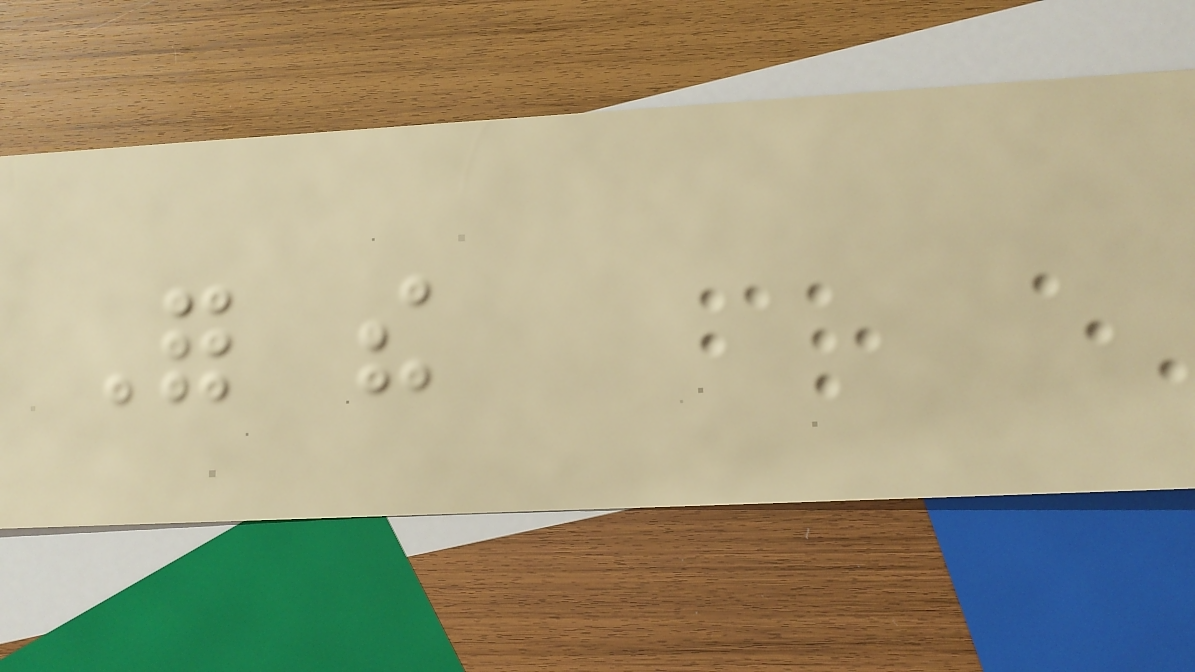For the
